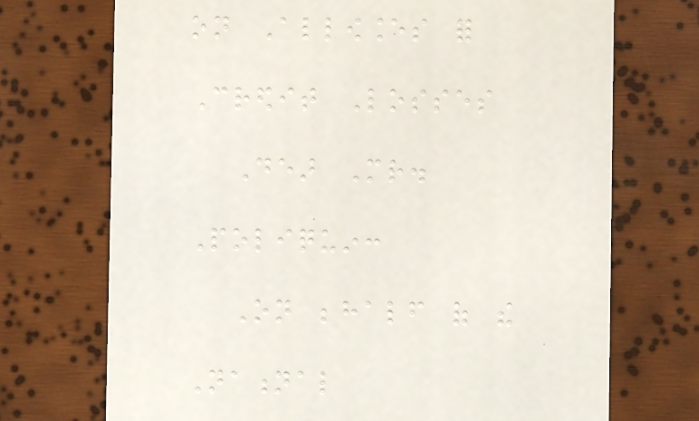on Allowances for
Credit Losses
Dear Mr.
Poliquin:
On behalf of the
National
